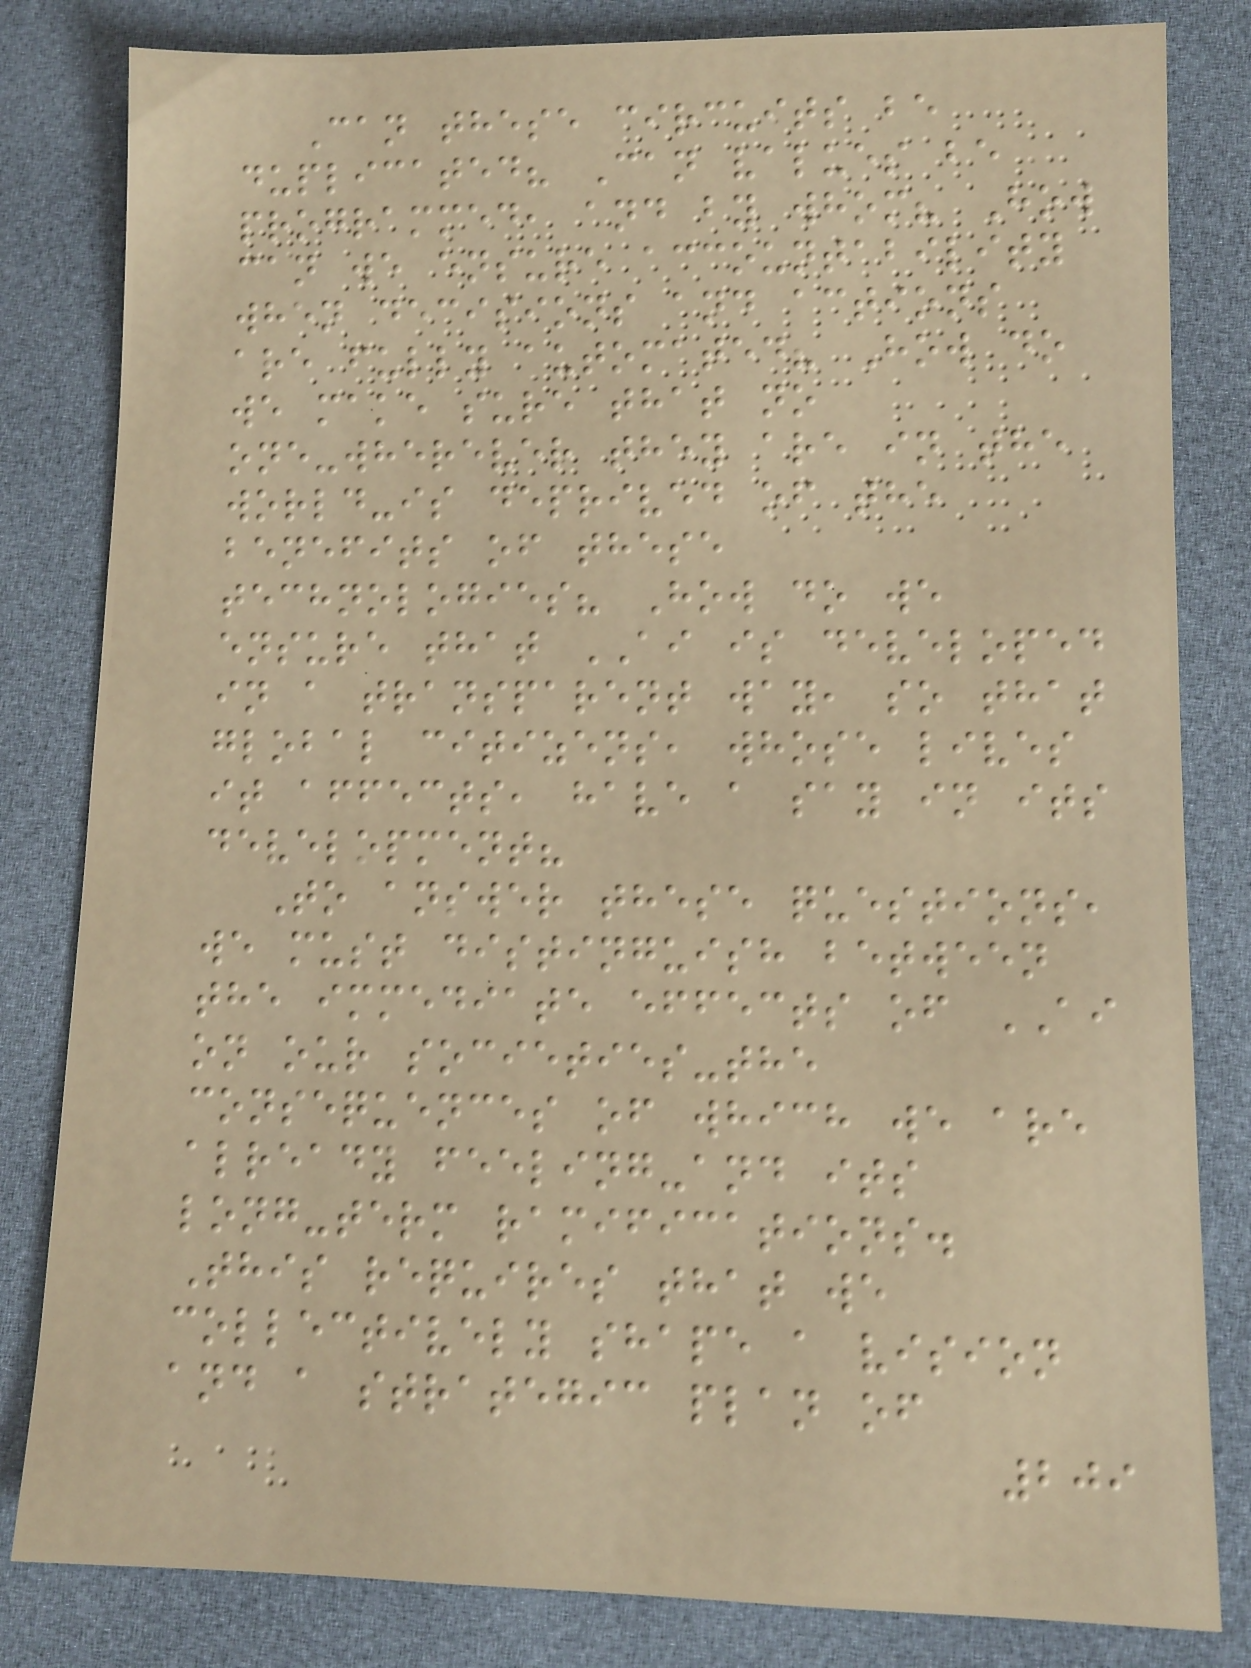Can these circuits be
duplicated? Can values be
programmed, and by whom? How
can we ensure accountability
when decisions and actions
are fully automated? How do
we make sure that no
one-wherever they are in the
world-is deprived of the
benefits of these
technologies? How do we
ensure that AI is developed
in a transparent way, so that
global citizens, whose lives
it affects, have a say in its
development?
To answer these questions,
we must distinguish between
the immediate effects of AI
on our societies-the
consequences of which we are
already feeling-and its
long-term ramifications.
This requires that we
collectively shape a vision
and a strategic plan of
209
